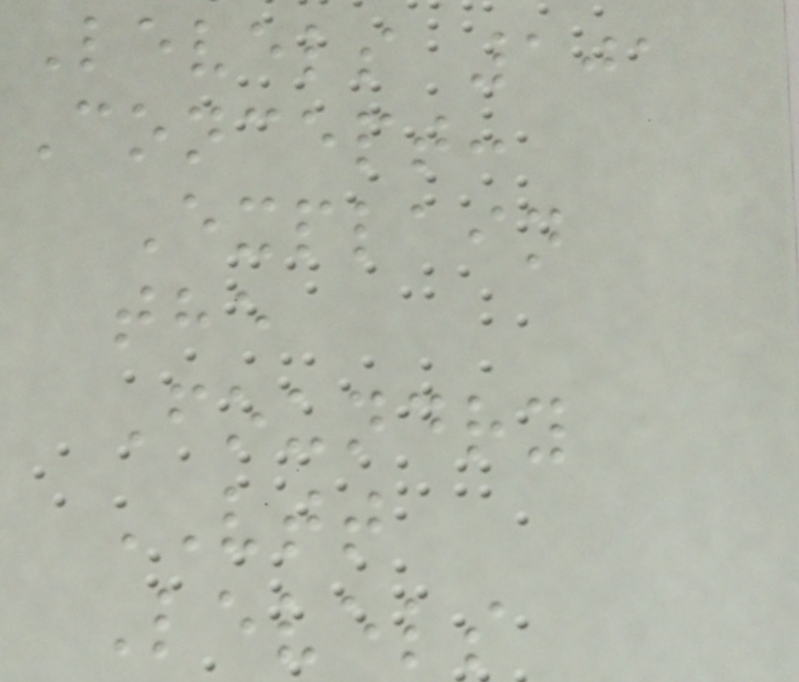Levels 101
Concept:
Explain
the
Foundry
VTT
Levels
